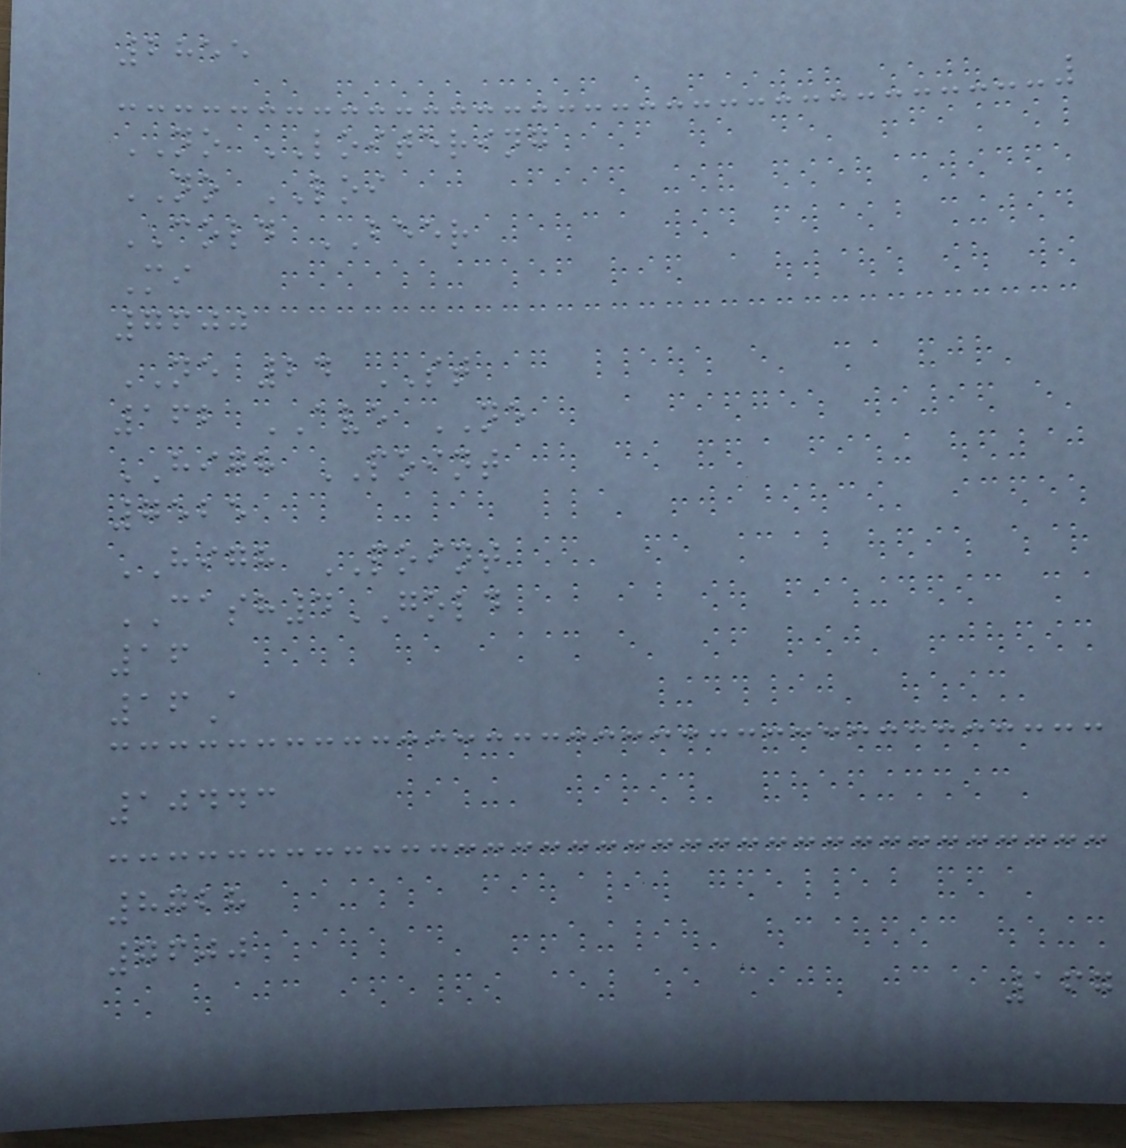2855
NO LOITERING
NO LOI
COLD BEER
Mi
7600
NE 24 ST
162 AVE NE
HIGH POINT
7525
HIGH POINT
CASH4GOLD
16
16A
10443
8728
7600
167
